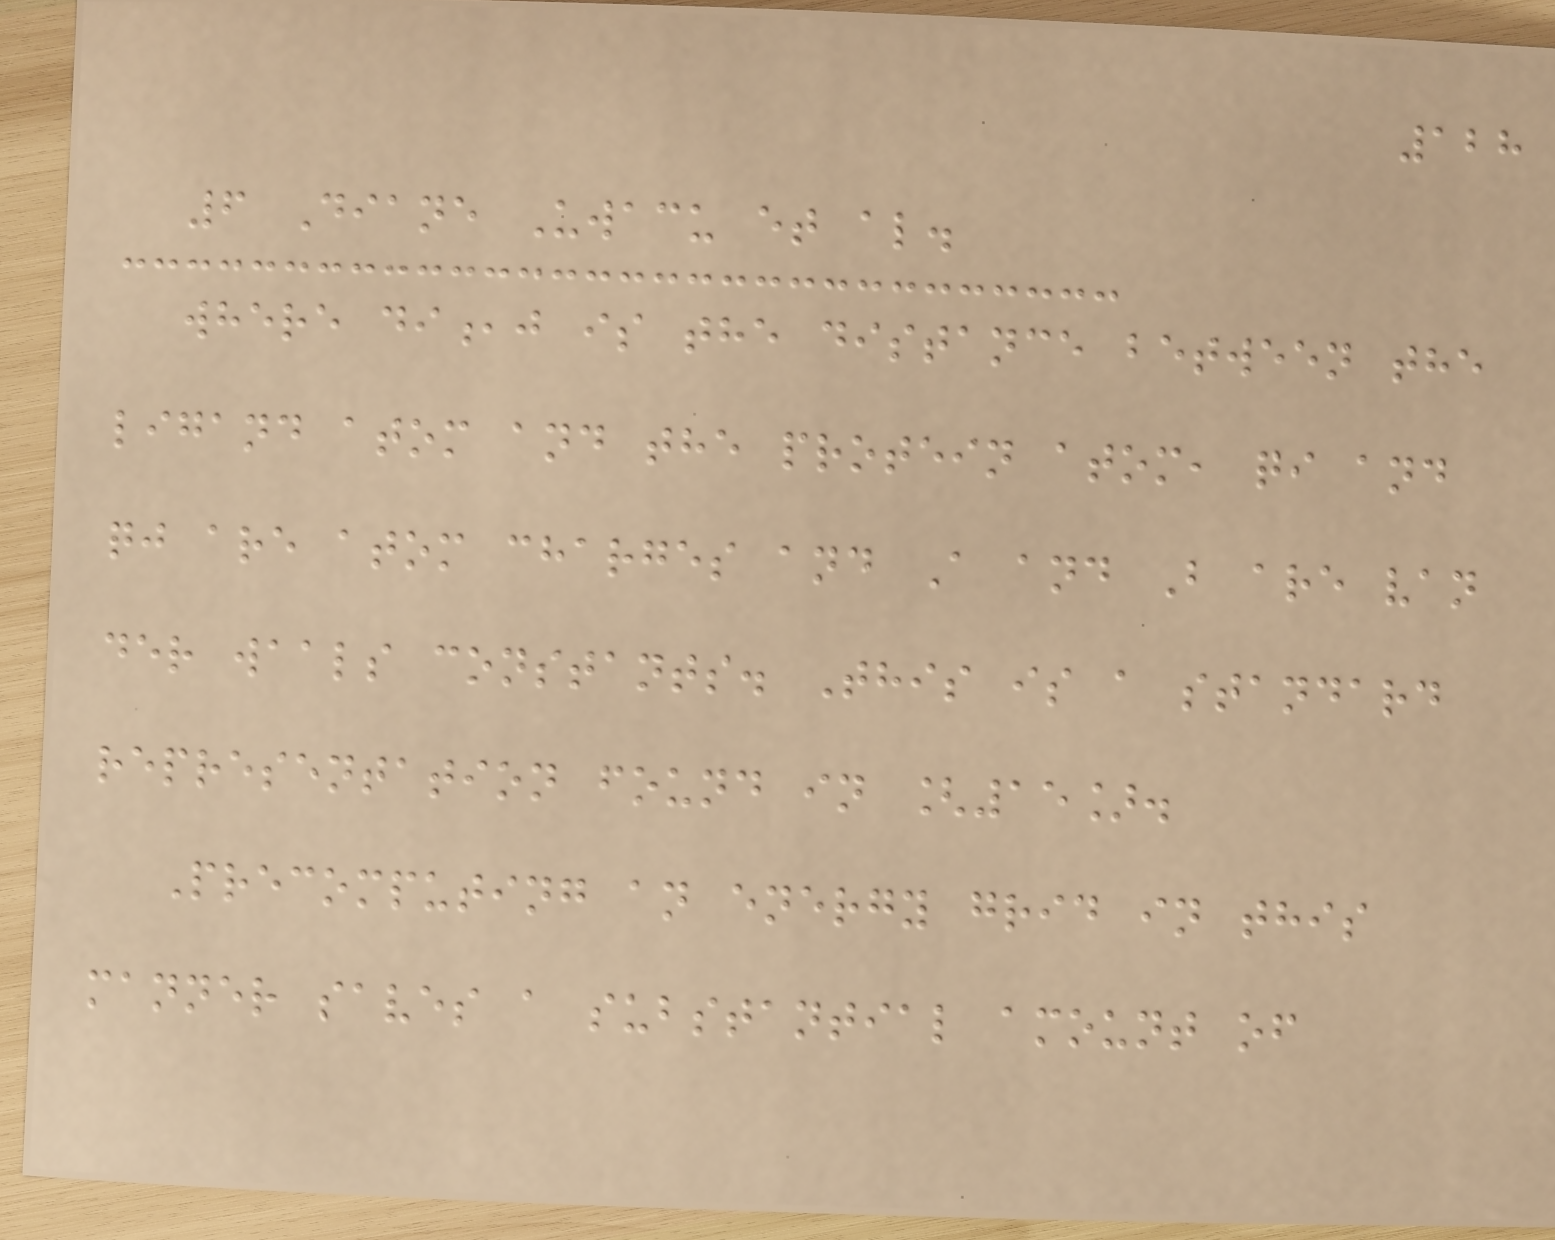128
6 Diane Uwacu et al.
where di,j is the distance between the
ligand atom and the protein atom, qi and
qj are atom charges and A and B are van
der waals constants. This is a standard
representation found in [15].
Precomputing an energy grid in this
manner saves a substantial amount of
